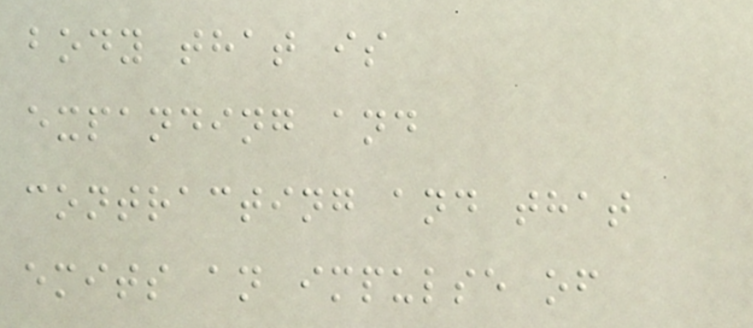body that is
expanding and
contracting and that
emits an impulse of
